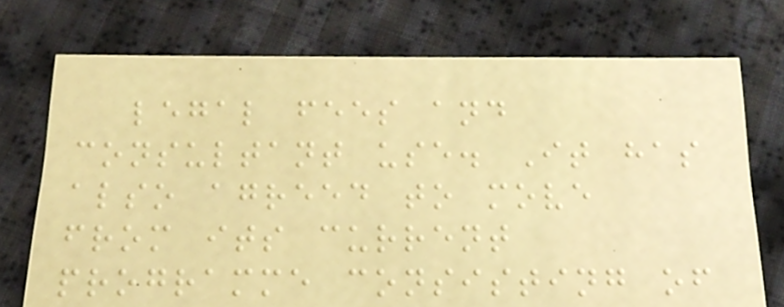legal fees and
consultant use. It has
also agreed to move
from its current
programme consisting of
